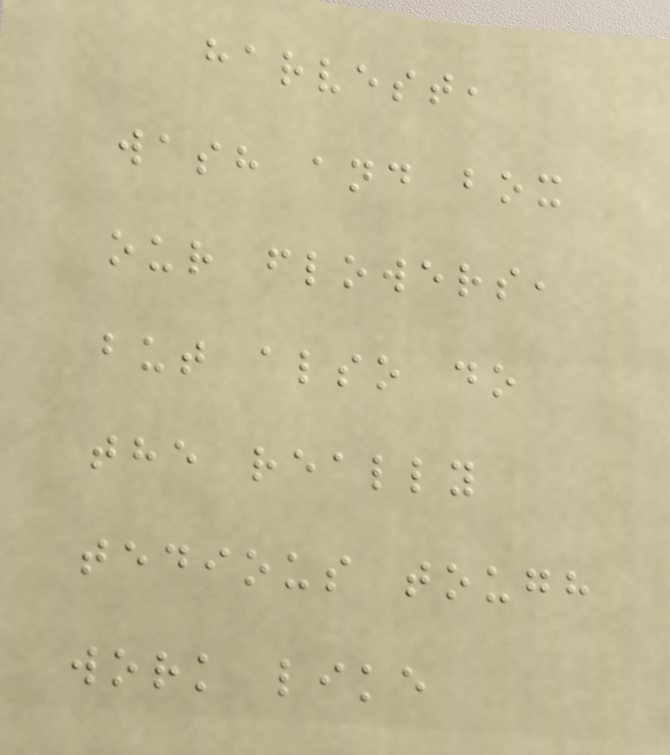harvest,
wash and box
our flowers,
but also do
the really
tedious tough
work like
